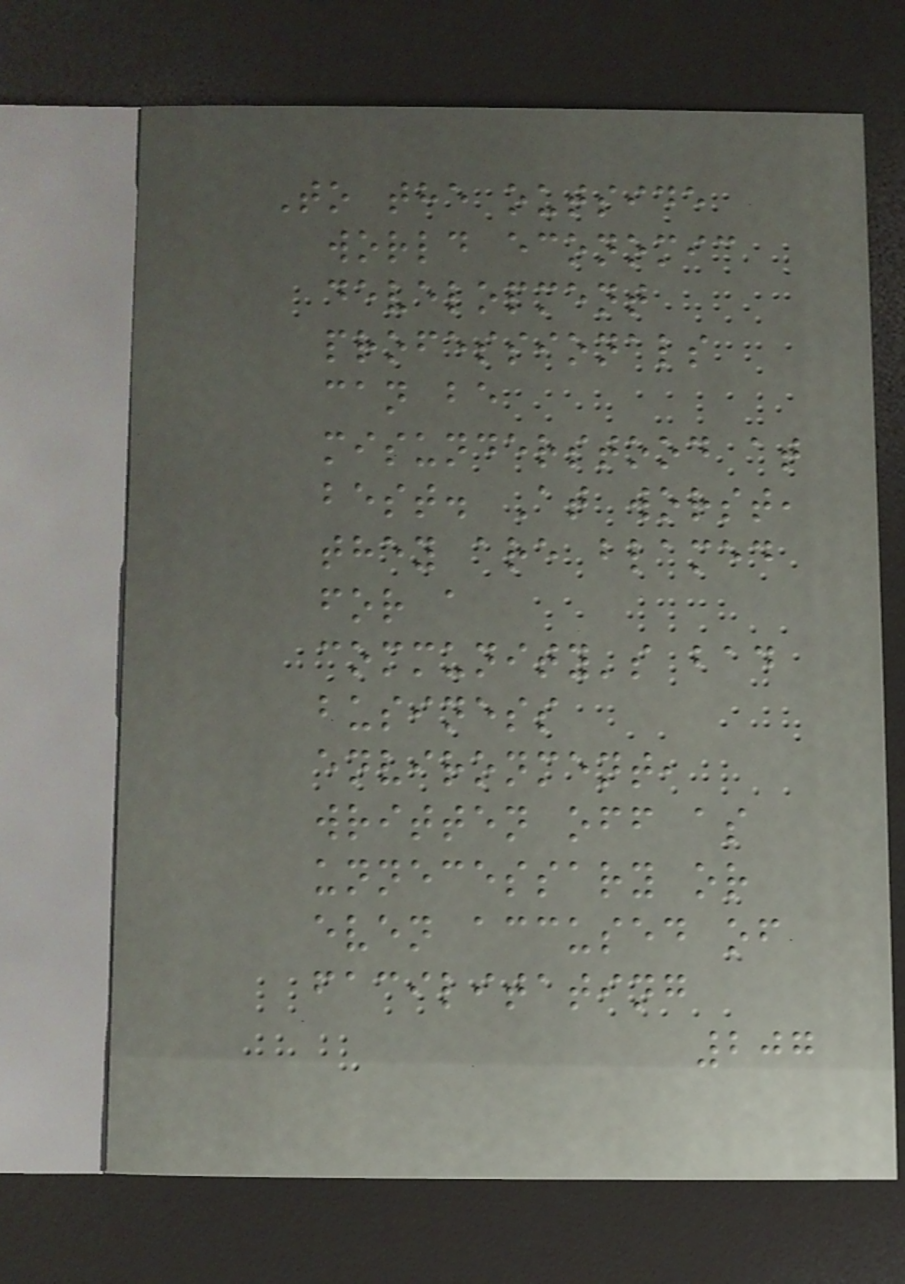To the outside
world economic
development
professionals
can be
misunderstood at
best. At worst,
they are blamed
for a
community's bad
business
environment,
written off as
unnecessary or
even accused of
facilitating
207
